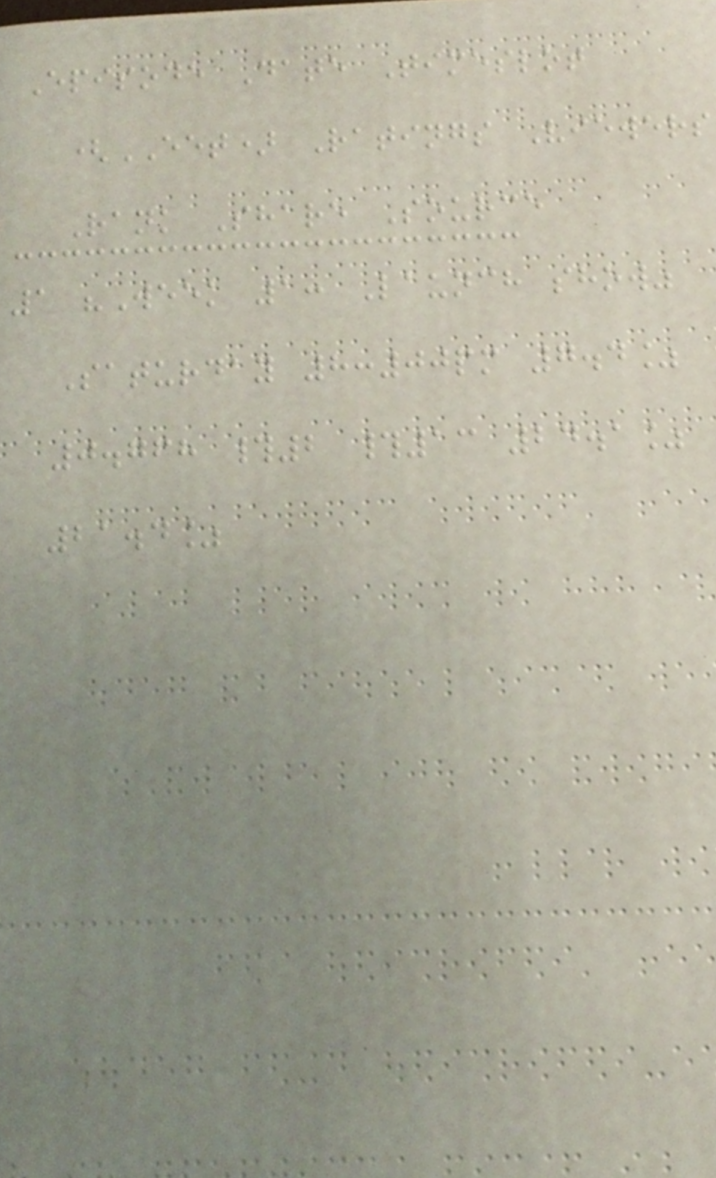Episode Date Timeslot
(EET) Ratings Viewers
Rank Share Source
1 "Week 1: Launch show"
Saturday 8:00pm 7.4%
0.768 #2 #13 24.1%
21.4%
